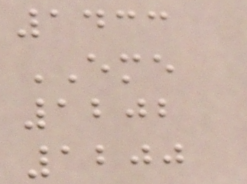1433
EME
1202
1200
